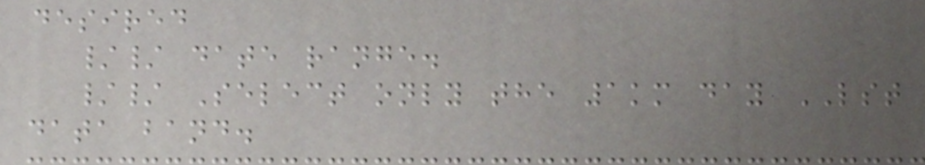desired
// date range.
// Select only the 1km day LST
data band.
